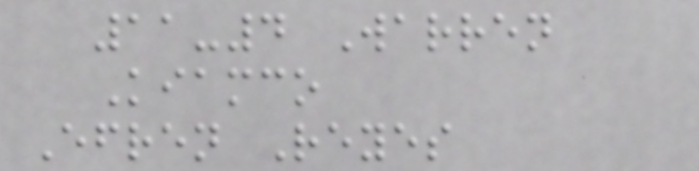11-4 Warren
Kiamco
Efren Reyes
